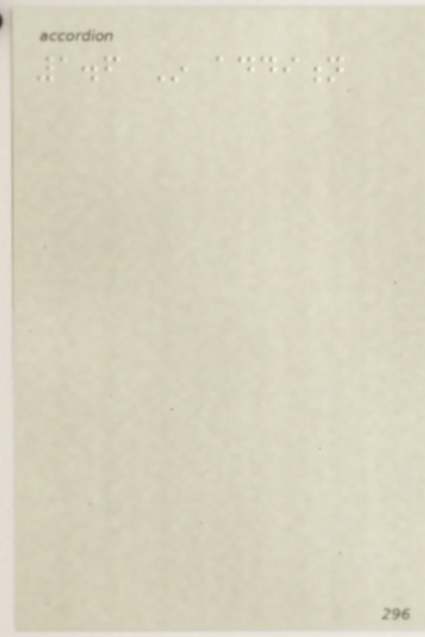1.6 In addition
